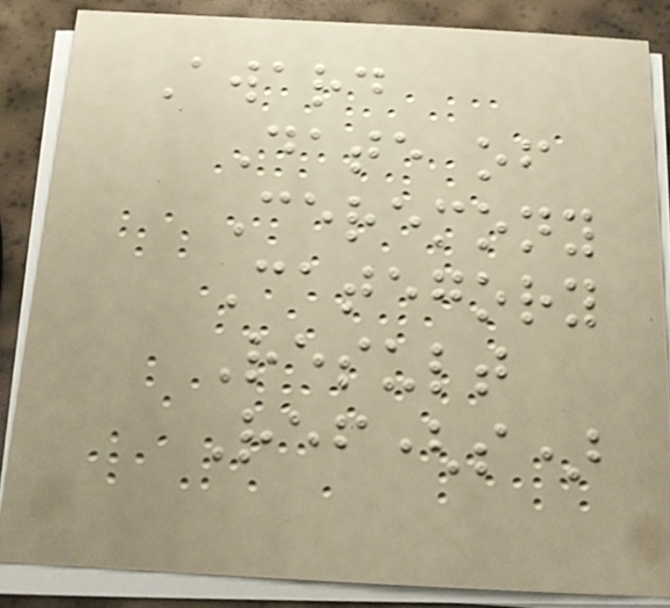Award
Date of
Ceremony
Category
Result
Ref(s)
